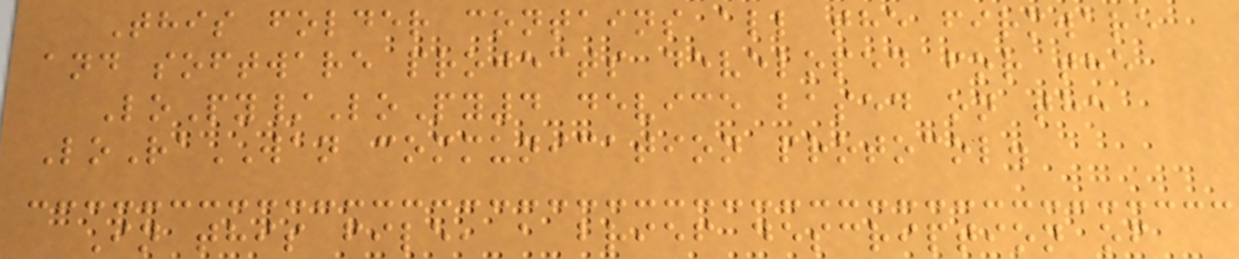This folder contains all the firmware
and software projects developed for the
LoPy/LoPy4 device based on the
LoRaWAN communication protocol.
In this file, a brief description of
